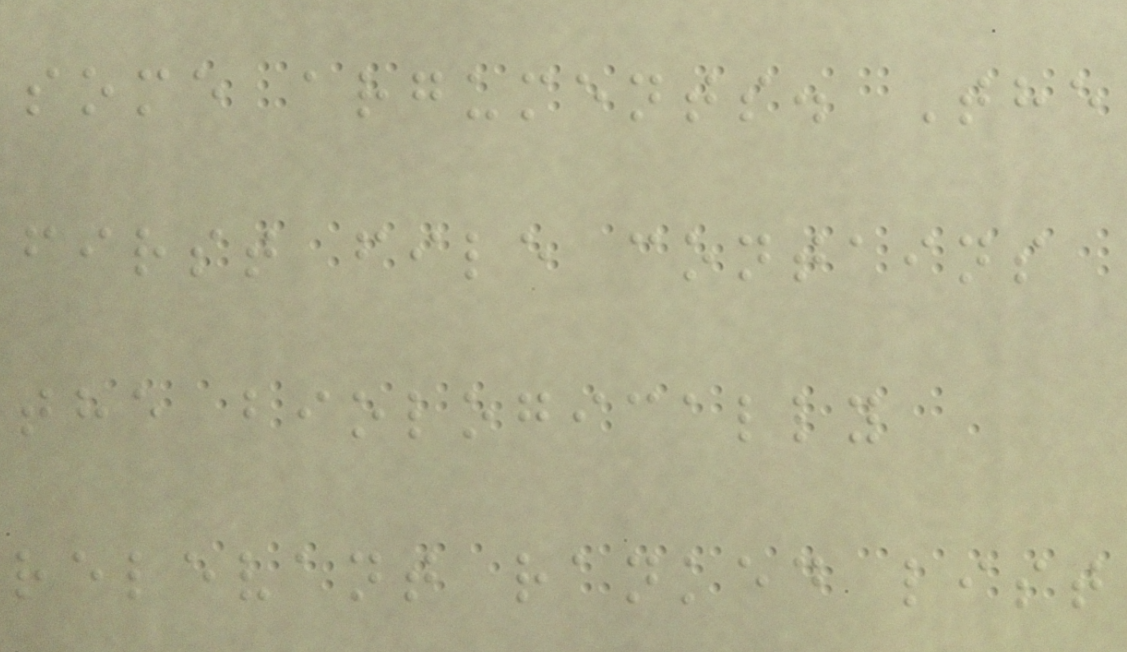some arguments. The
first file contains
the biologically
relevant ranked list
